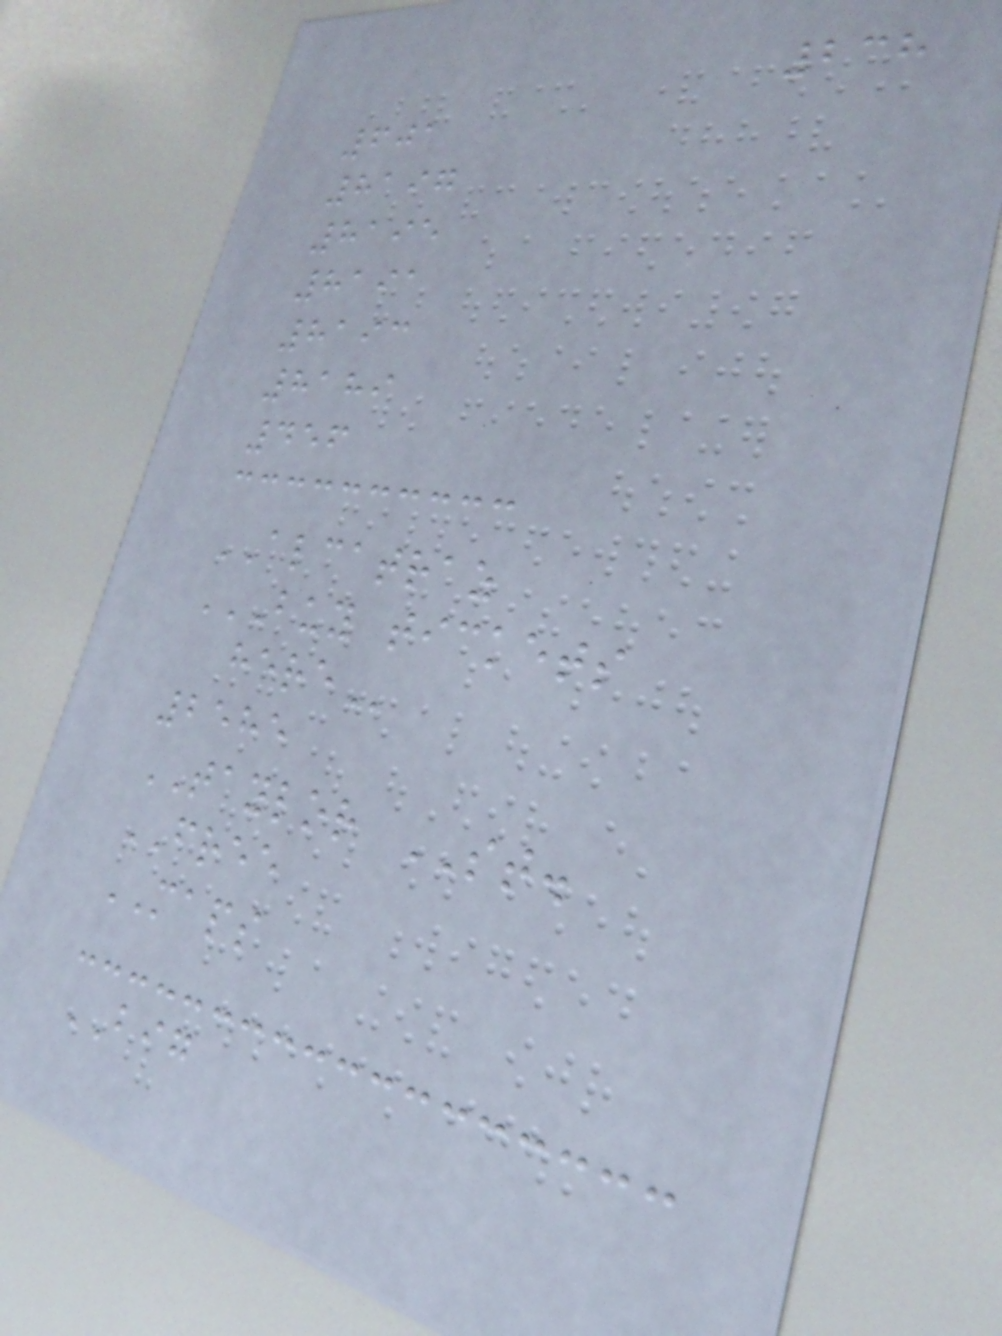238
601
8197
8195
8191
8193
8189
456
ALCATRAZ
BUY TICKETS
HERE
2585
TAYLOR ST.
FREE
MAPS
BIG
